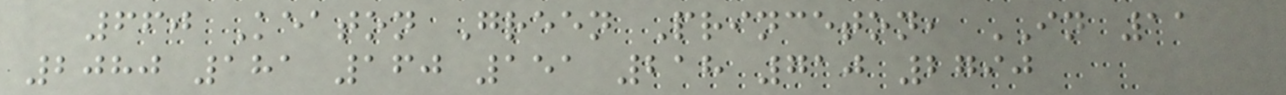660 Keaton Green Princeton, IN 11
2080 181 160 151 218 710 2790
